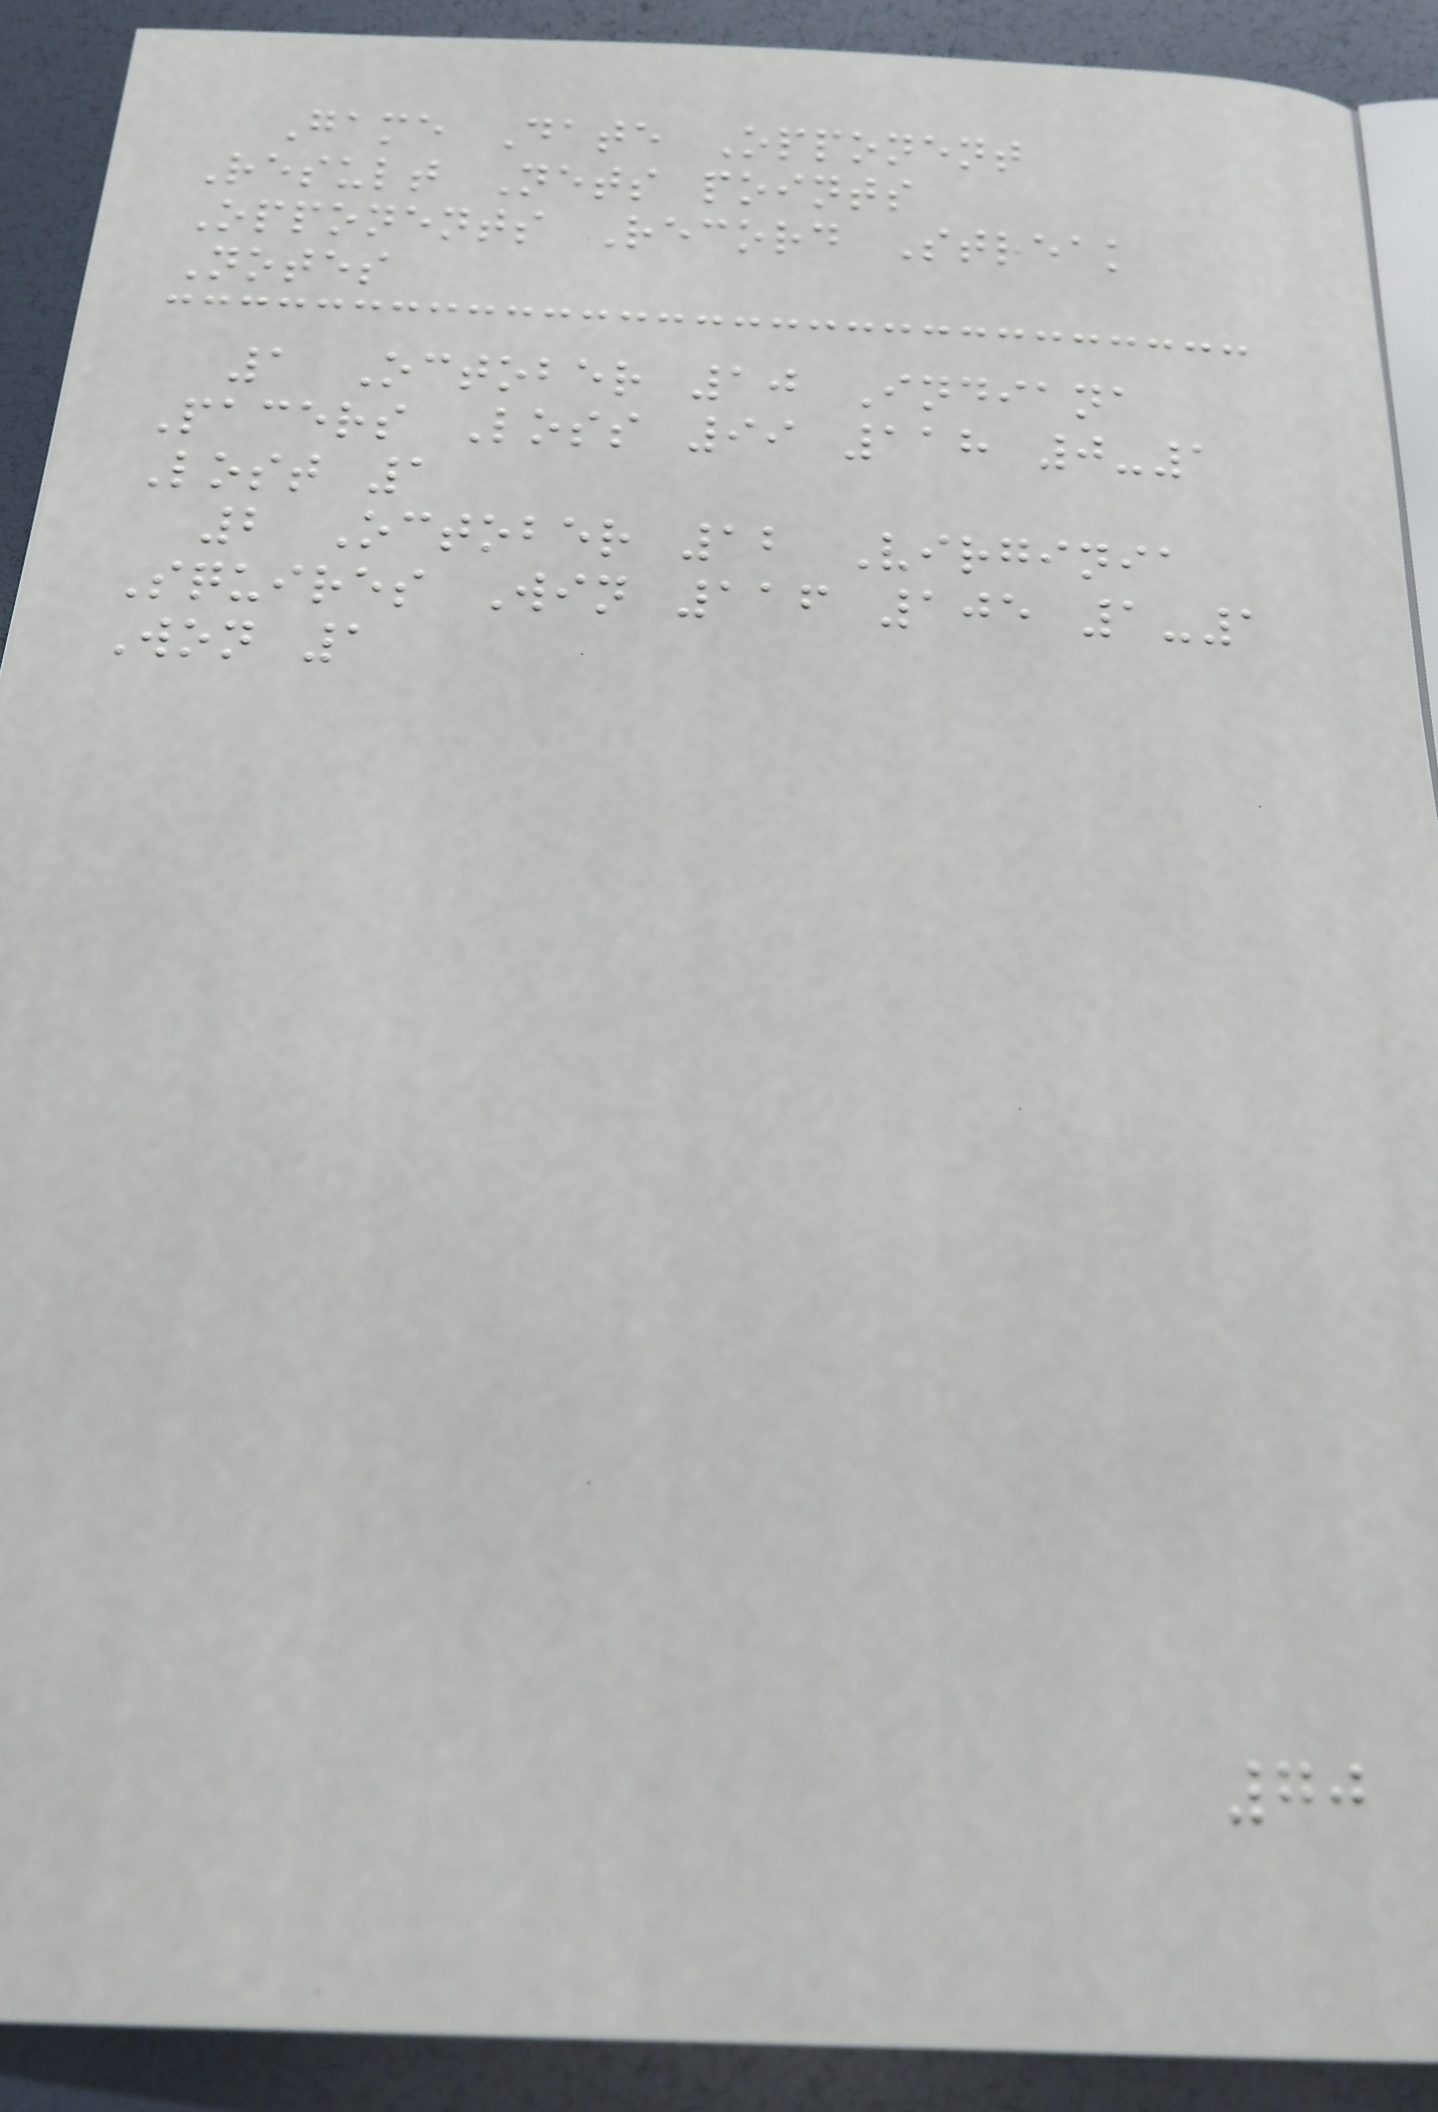Game Date Opponent
Result Nets points
Opponents Record Streak
Notes
1 October 10 Indiana
Pacers Loss 99 118 0-1
Lost 1
2 October 12 Virginia
Squires Win 116 105 1-1
Won 1
70
